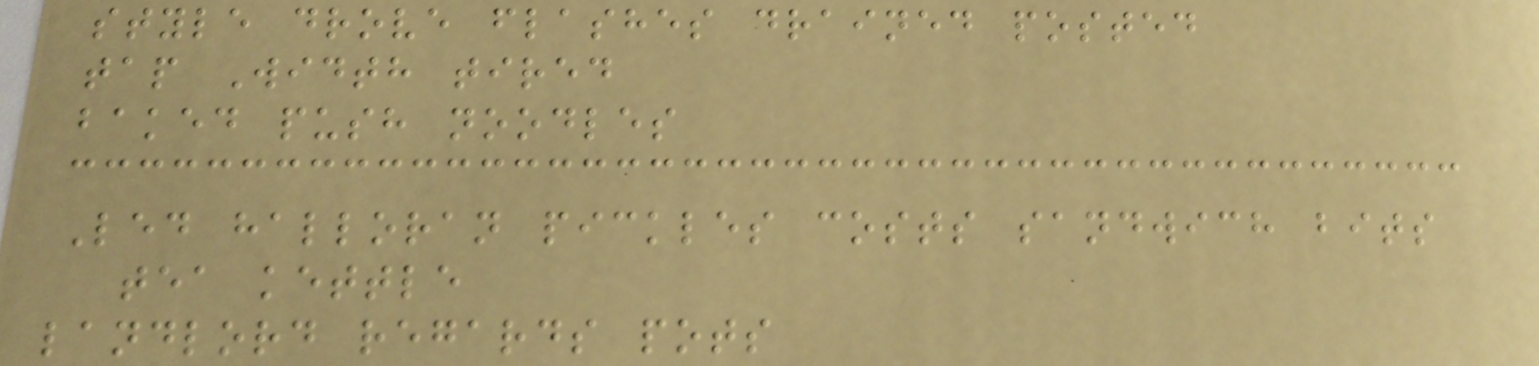style drove flashes drained posted
tap Width tired
baked push noodles
Led halloran pickles costs sandwich bits
tea kettle
landlord regards pots
